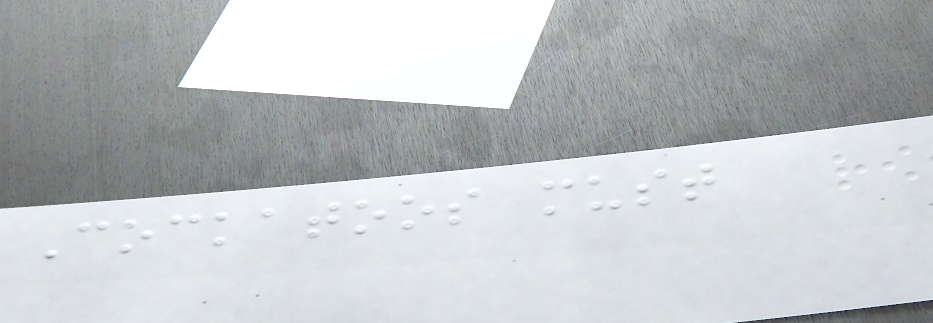Cockatoos must
